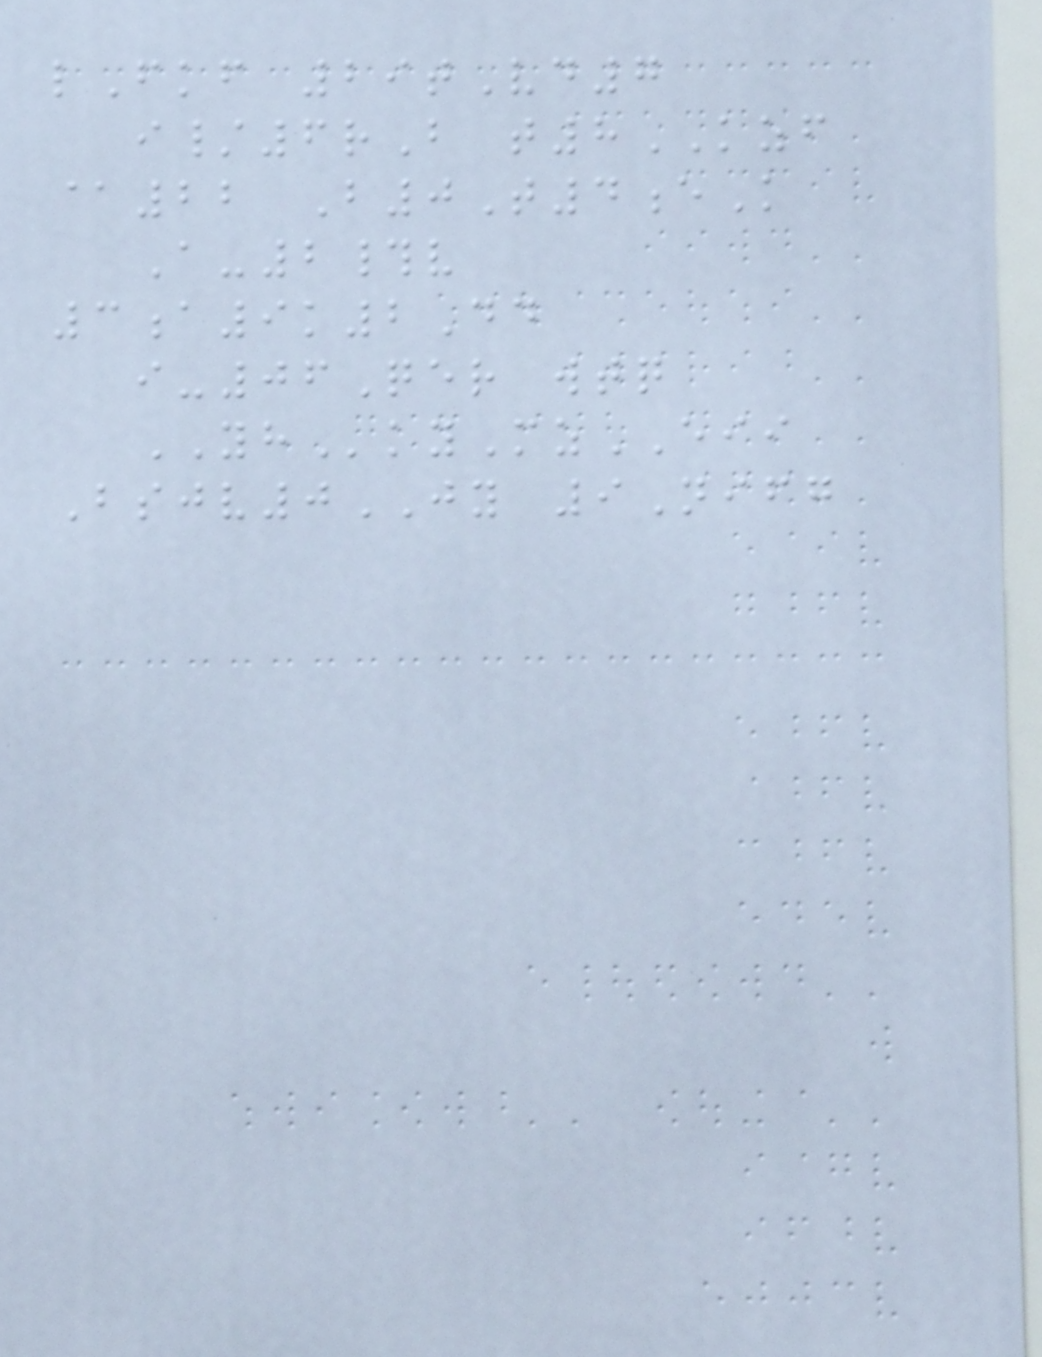lFkf 29tVd7
i/6rB t8KZF
@22 B0T4eK
A-2#v
3a9k2Dd
i-06Qer wtq
YHkyMzEII
Bsjv0JY 9Nifg
